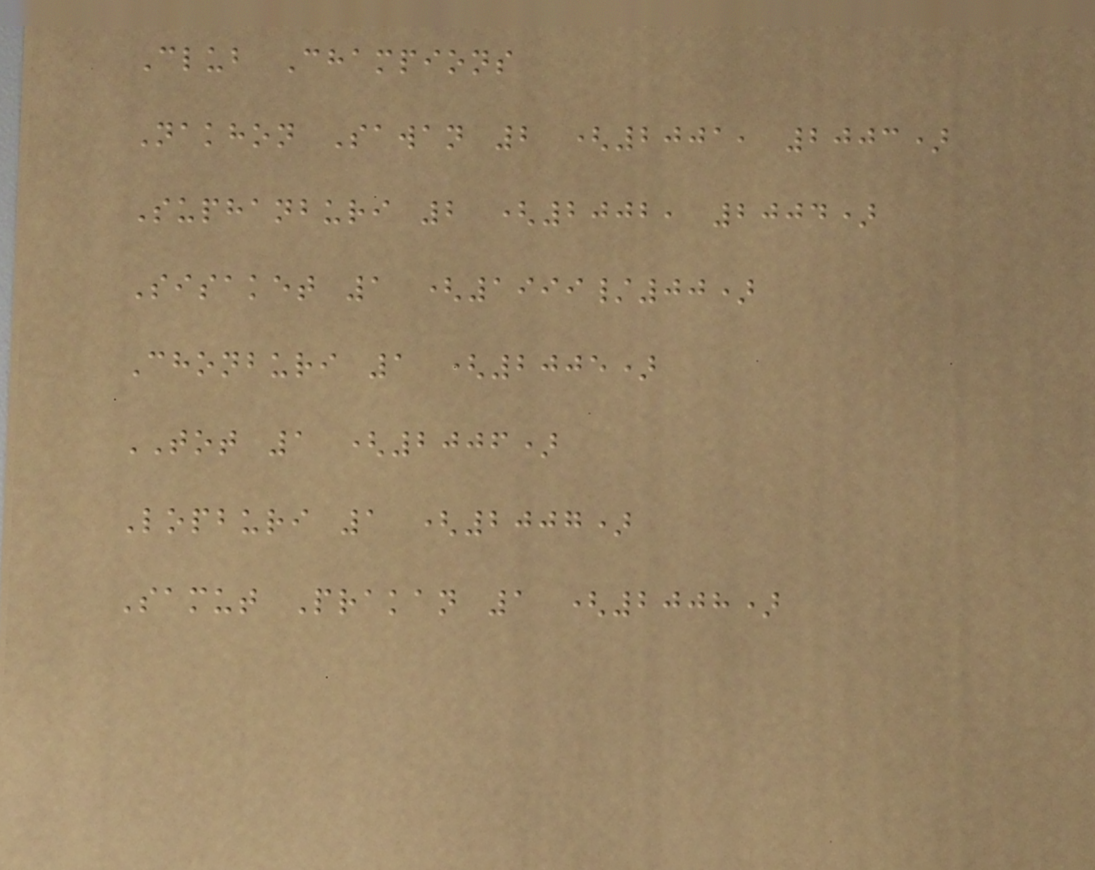Club Champions
Nakhon Sawan 2 (2001, 2003)
Suphanburi 2 (2002, 2004)
Sisaket 1 (1999/00)
Chonburi 1 (2005)
TOT 1 (2006)
Lopburi 1 (2007)
Samut Prakan 1 (2008)
